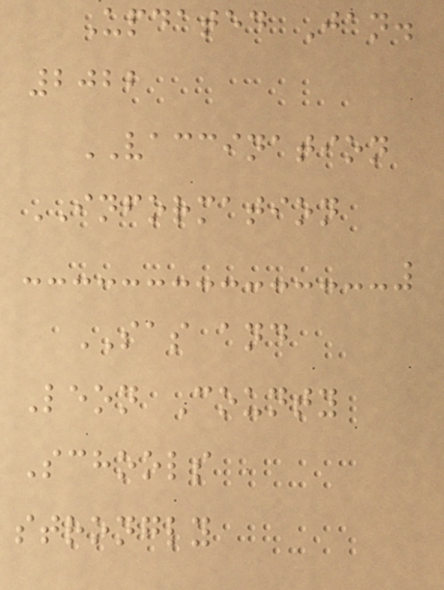Updated Jan.
2022
VACCINATION
INFORMATION
SAS and
Leon County
Schools
strongly
